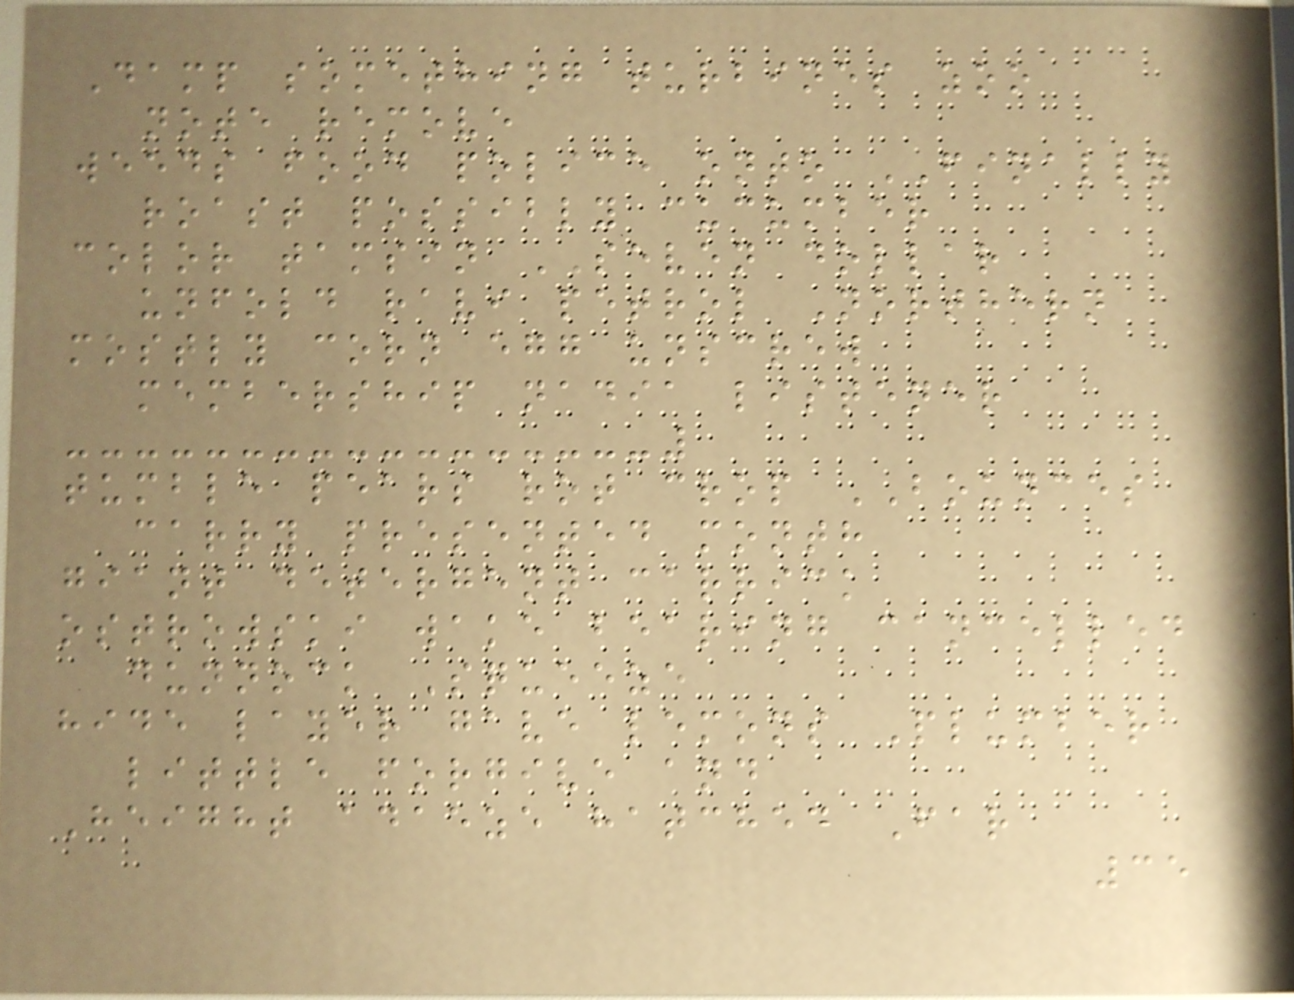Damp something turbines zoo
note remove
weeds food police onto FINALLY
roast possibly cucumber
color tamsin SEVEN dollar
unfold ravi petrol Northern
mostly corn egg unscrew
membership nadia listener
tumble pears rot crop BOUNCES
carry presented month
giant detergent carrick
ostrowski wake bearing cancelled
dunnock Squeeze
hide layer gave lemons Plumber
little forgive and
Height adaeze hatched Far
35
